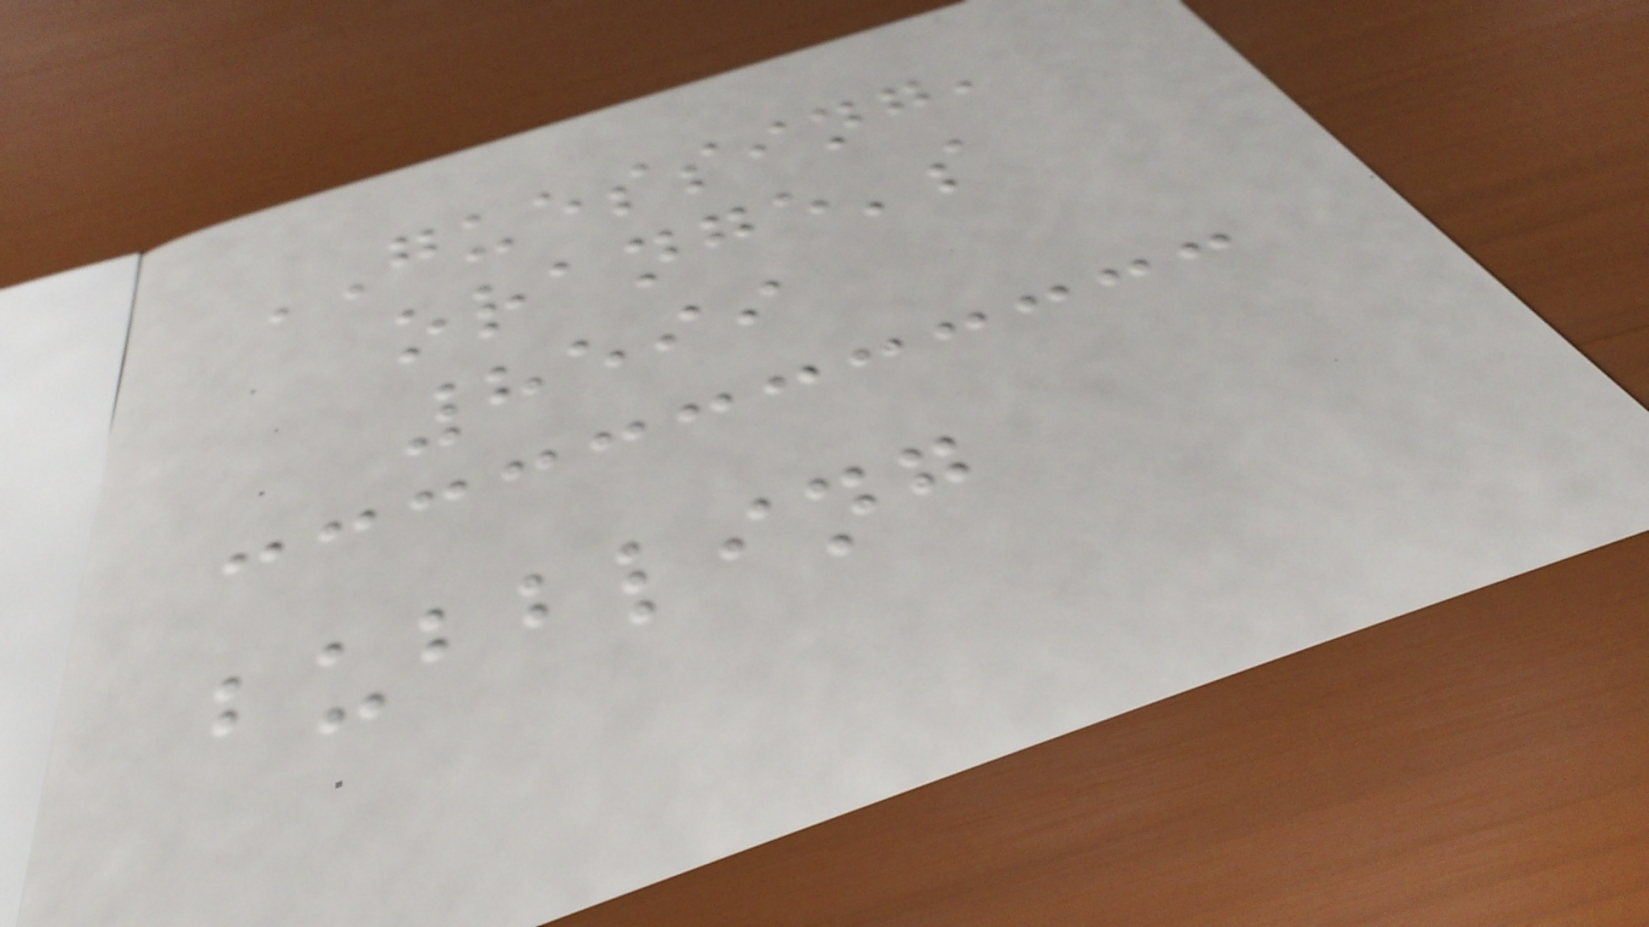GUESSING,
orange's
8599
bubbling
